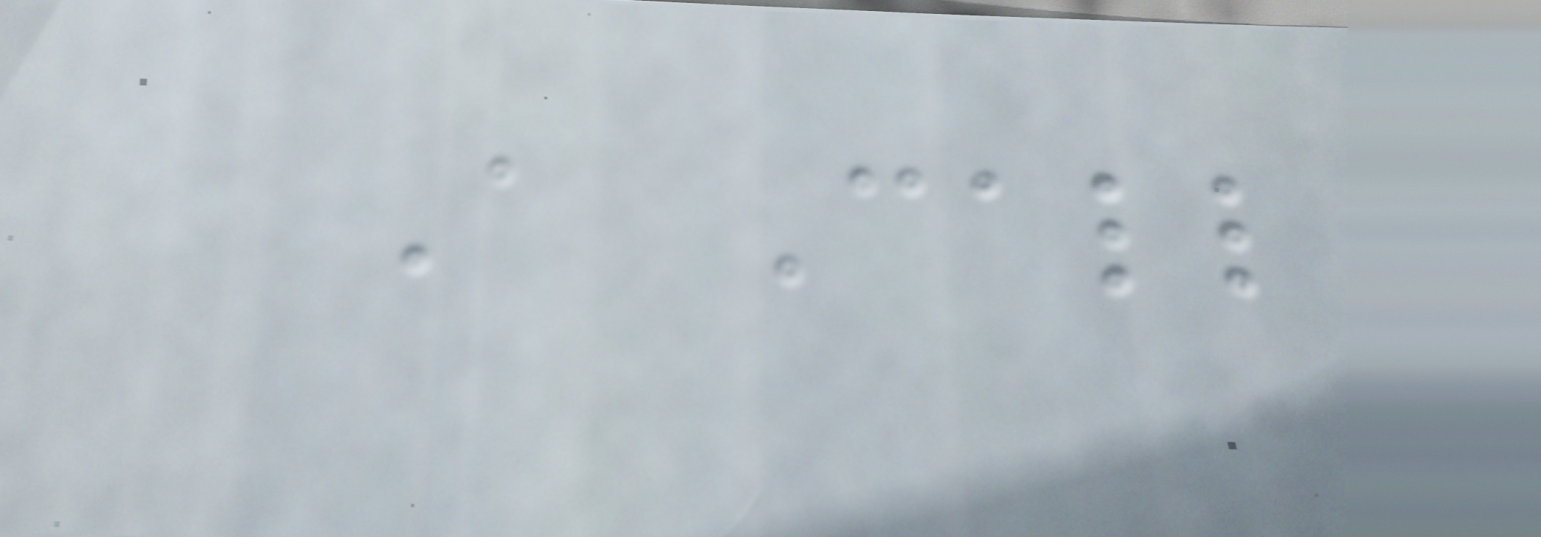A Call
